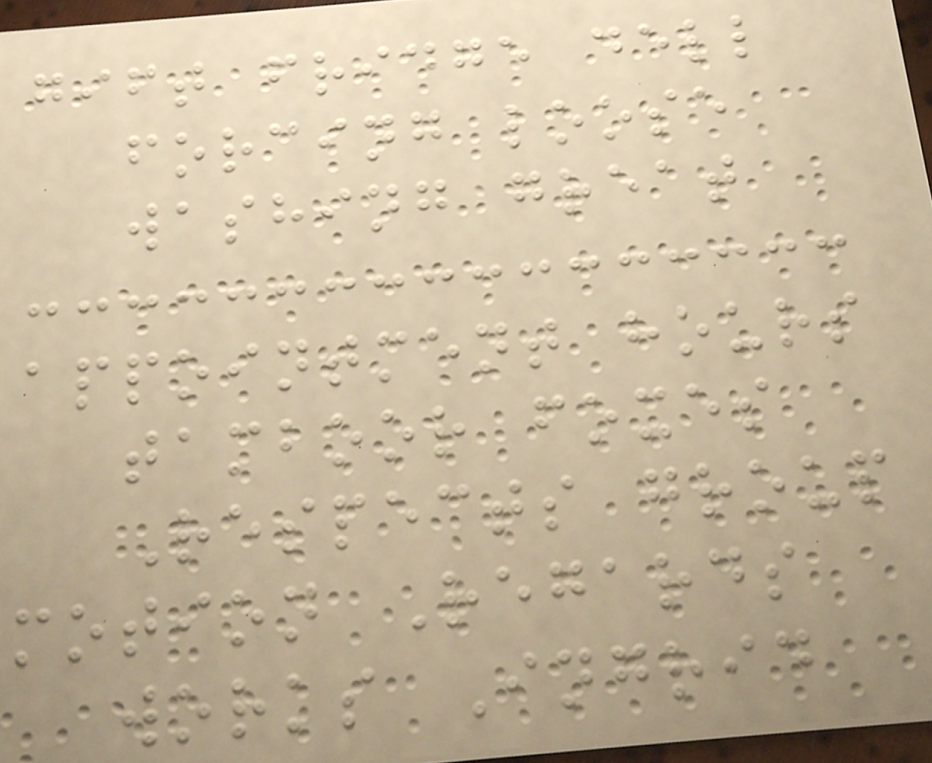gift fridge dell
forcing loose
washing great
appointment hours
tamboor foxes
Respects group
motion Regards
works Ingrid
